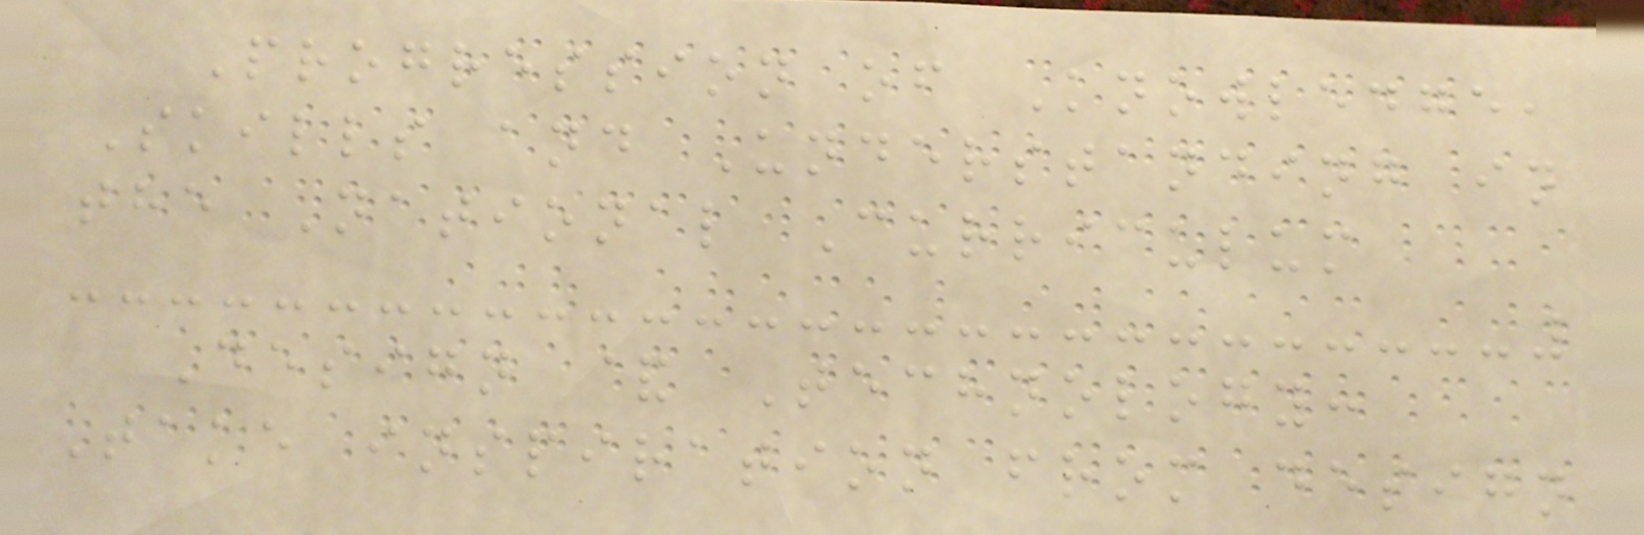Progression of Knowledge,
Skills and Understanding in
the National Curriculum
Design & Technology:
Take inspiration from design
